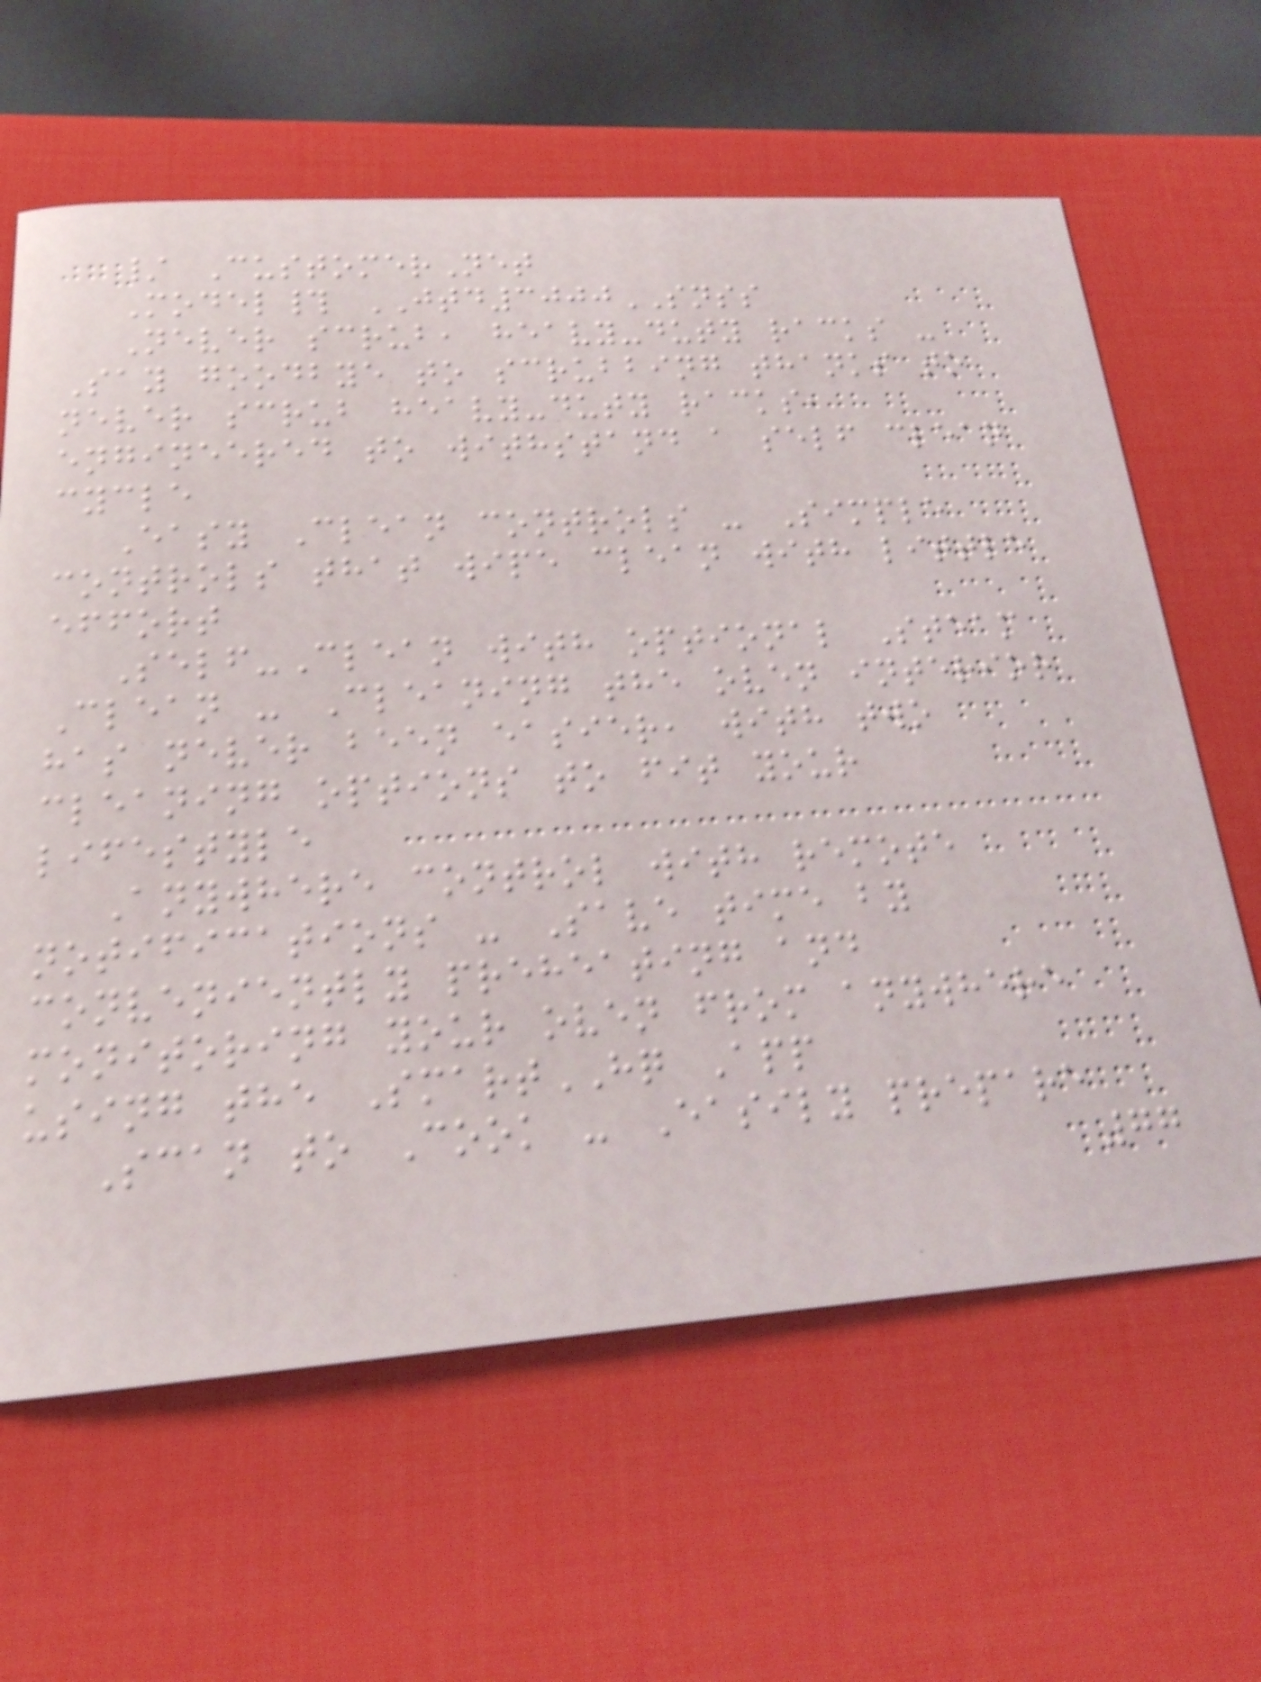/ CustomerNet
Model# JTD3000SNSS
Never scrub, heavy-duty racks -
Say goodbye to scrubbing thanks to
never scrub heavy-duty racks,
engineered to withstand a self clean
cycle
Easy Clean controls - Simple
controls that wipe clean with little
effort
Self-Clean with optional Steam
Clean - Cleaning the oven interior
has never been easier, with two
cleaning options to fit your
lifestyle
Anywhere control with remote
notifications - Save time by
conveniently preheating and
monitoring your oven from anywhere
using the SmartHQ App
Scan to Cook - Easily prepare
77
